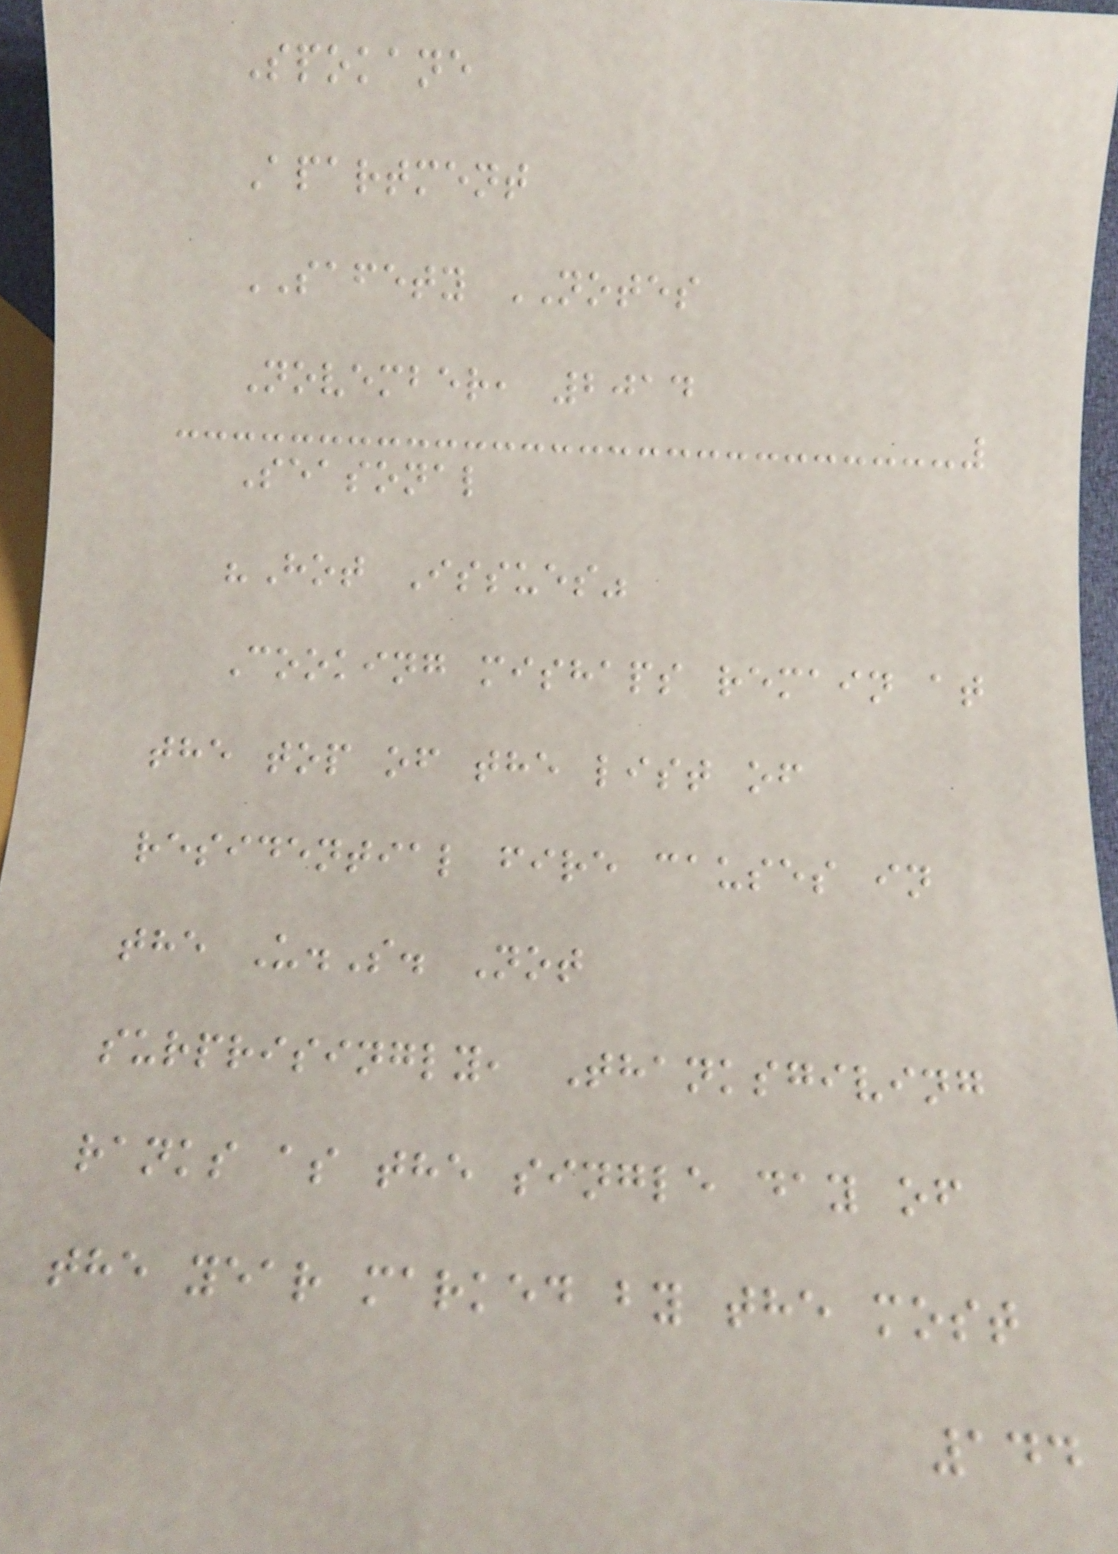Spokane
Apartment
SAFETY NOTES
November, 2014
Seasonal
"Hot Issues"
Cooking mishaps remain at
the top of the list of
residential fire causes in
the U.S. Not
surprisingly, Thanksgiving
ranks as the single day of
the year marked by the most
144
